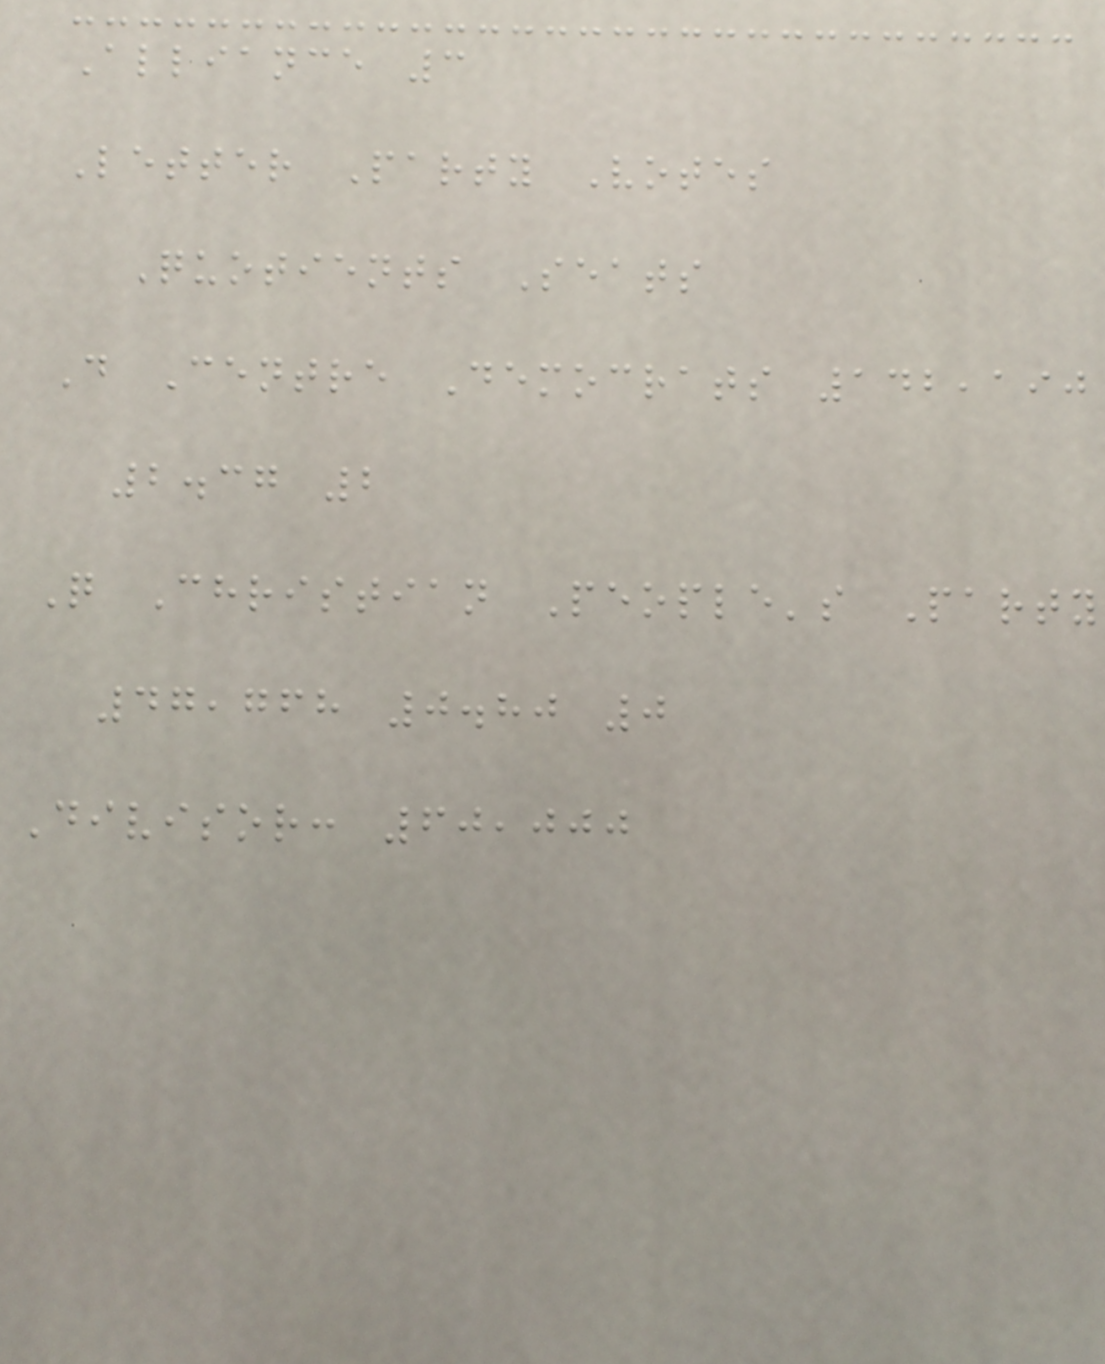Alliance 3
Letter Party Votes
Quotients Seats
D Centre Democrats 142,190
2.37 2
Q Christian People's Party
47,768 0.80 0
Divisor: 60,000
